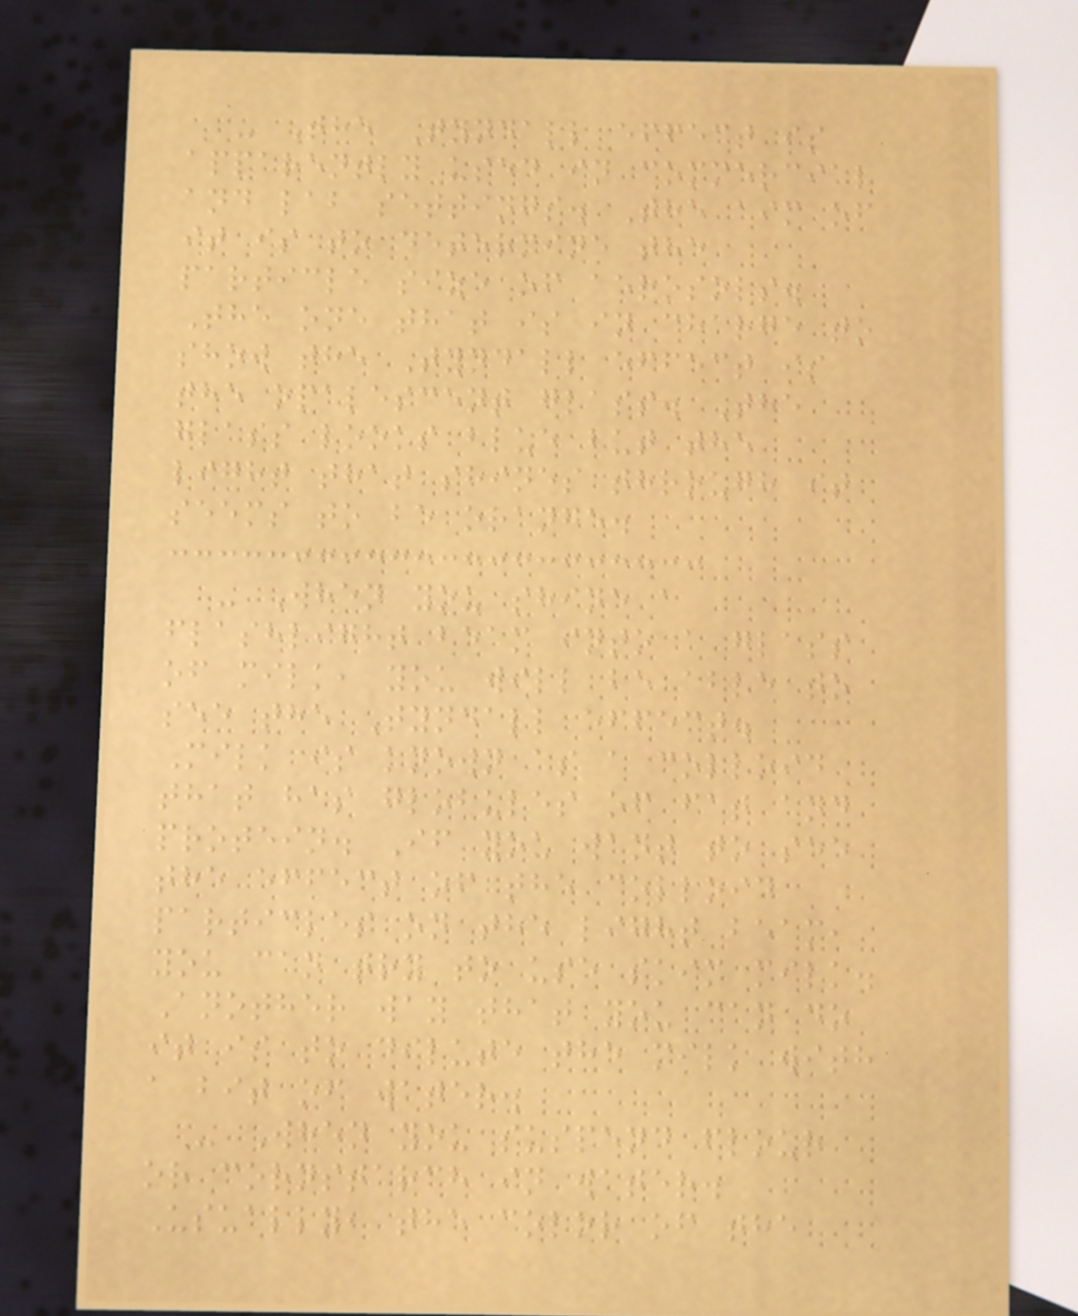- The Tyndall effect is
apparently used in commercial
and lab settings. The aim of
it is to determine the
particle size of aerosols.
The one that is in charge to
show the Tyndall effect is
the opalescent glass. The
glass looks blue but the
light that shines through it
seems to be orange.
- When you shine a
flashlight beam into a glass
of milk, you will be able to
see the Tyndall effect.
Milk is known as a colloid
that has globules of fat and
protein. If you want to see
the effect of the colloid
particles on the light beam,
you can try to use skim milk.
Another way that you can do
it is to dilute the milk with
a bit of water.
- When you suspend flour
or cornstarch in water.
Usually, the color of the
